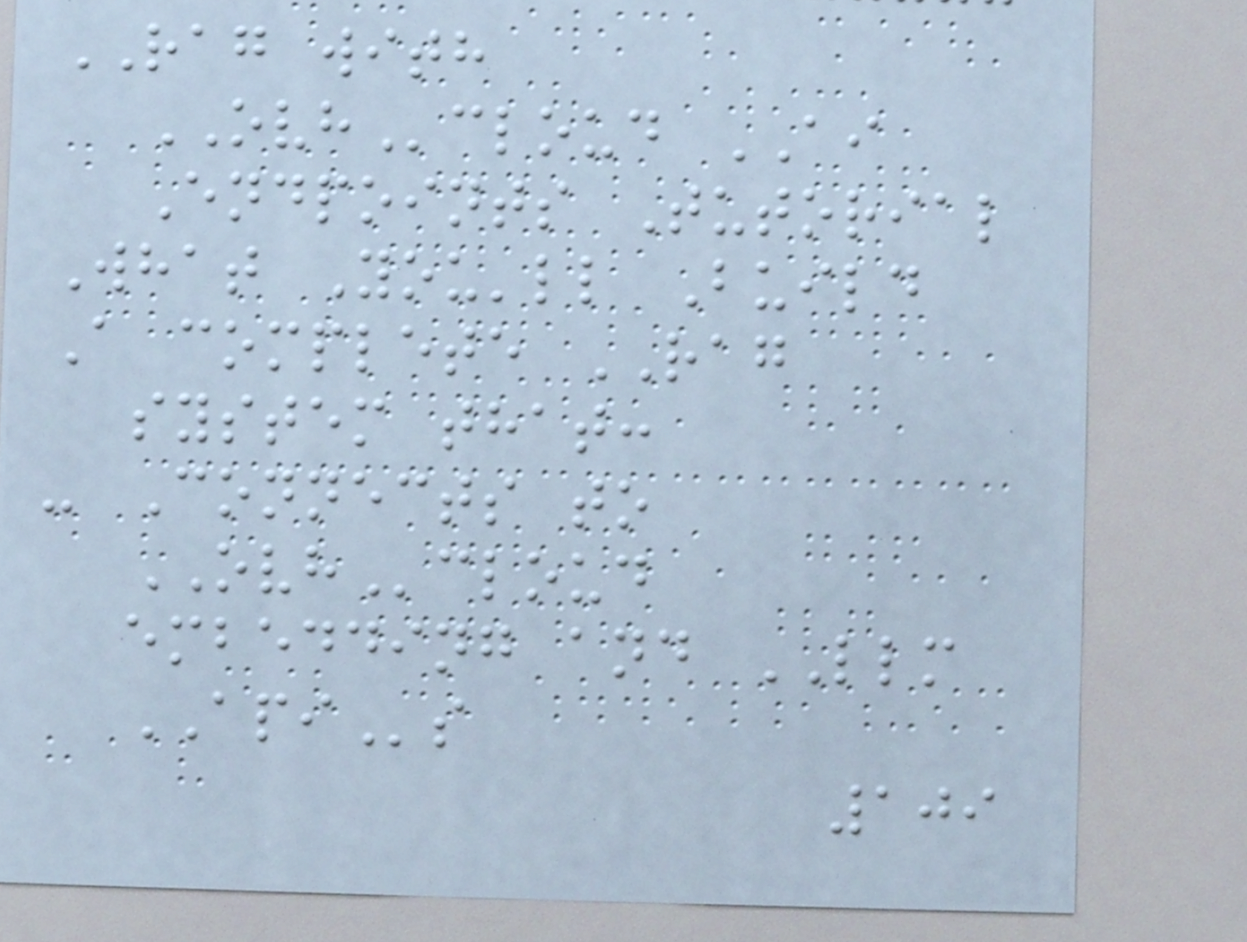RAG with
OVHcloud AI
Endpoints Tutorial
What You'll Build
A complete RAG
system that:
- Connects to
OVHcloud
embedding and LLM
APIs
109
